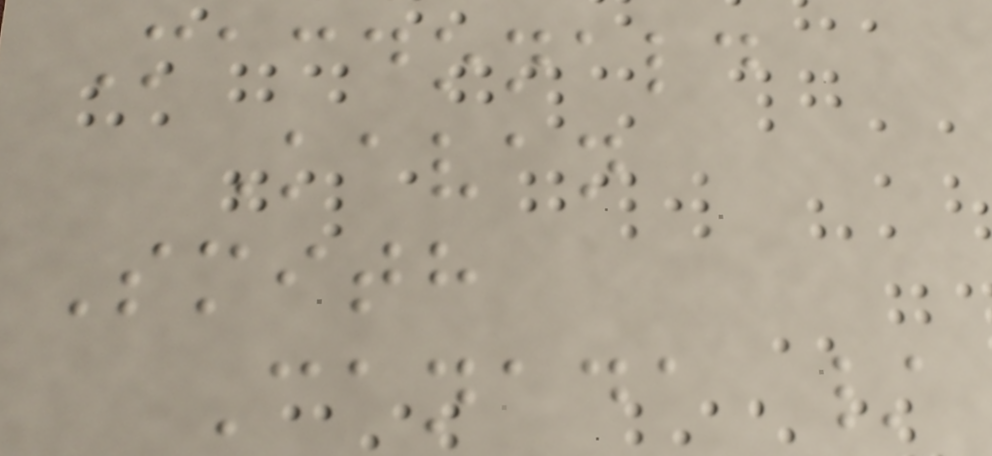Macdonald
Kavan
Smith
Canada /
